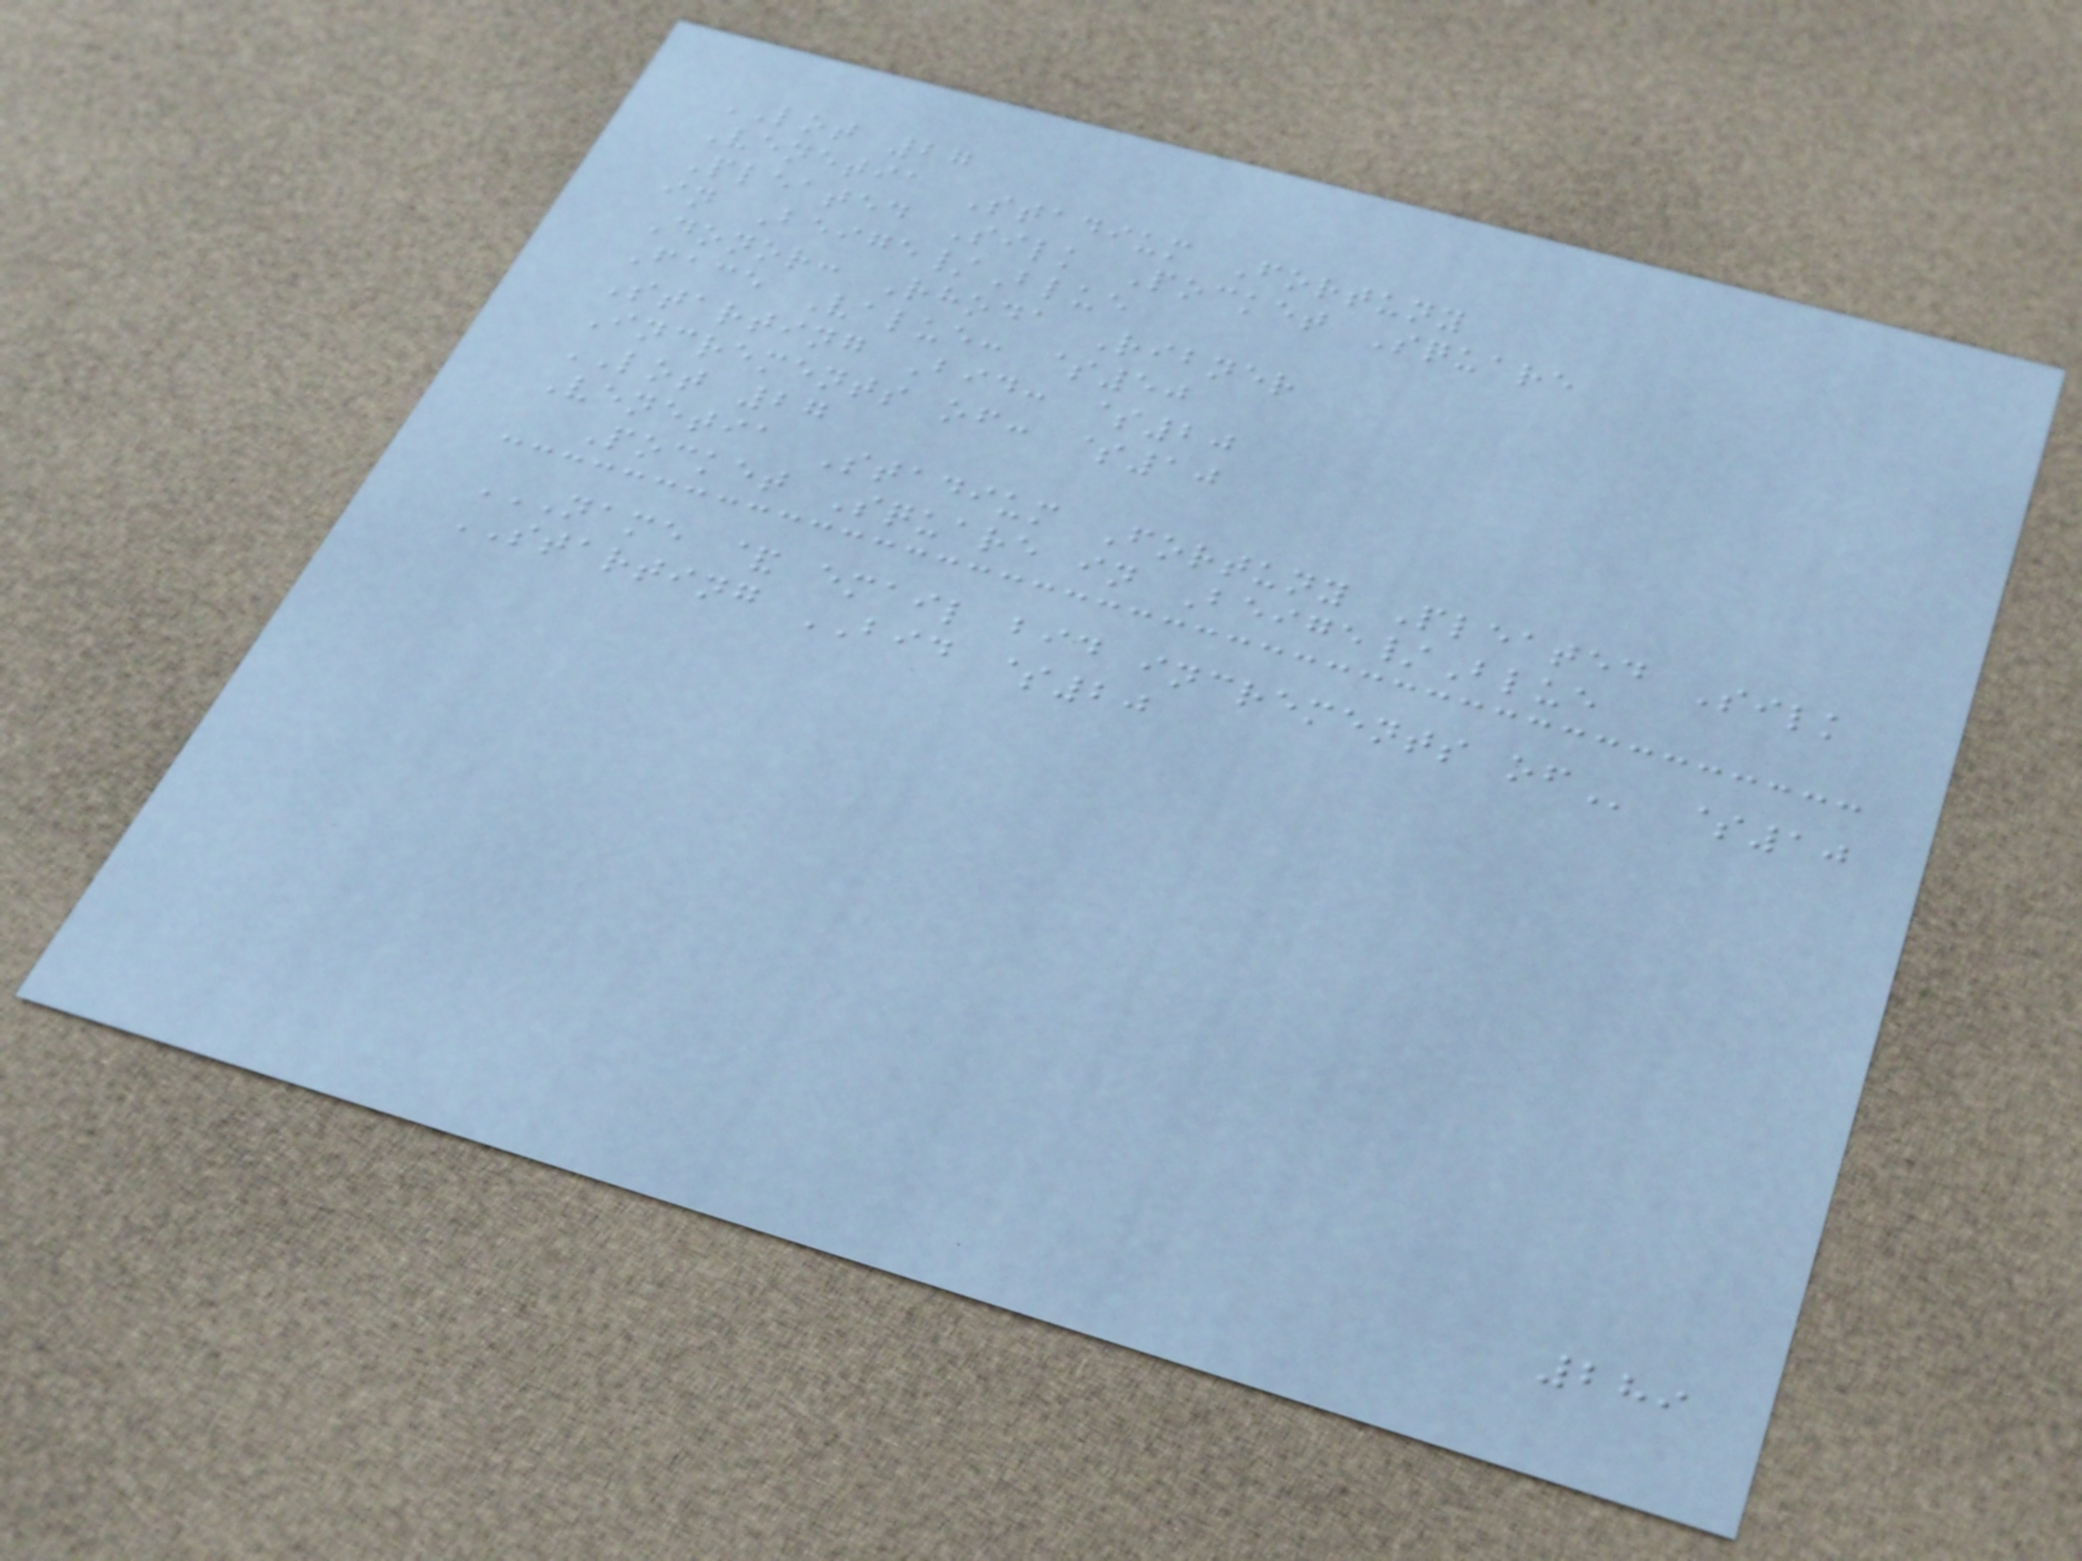LOT 27
Venetia Stadium Fortuny
Pleated Silk Pocket Square
in Beige/Blue
Donor: Rhoda Ribner
Face Value: $50
Starting Bid: $20
Increments of: $10
LOT 27
Venetia Stadium Fortuny Pleated Silk
Pocket Square in Beige/Blue
NAME & EMAIL BID INCREMENTS OF $10
STARTING BID $20
289
